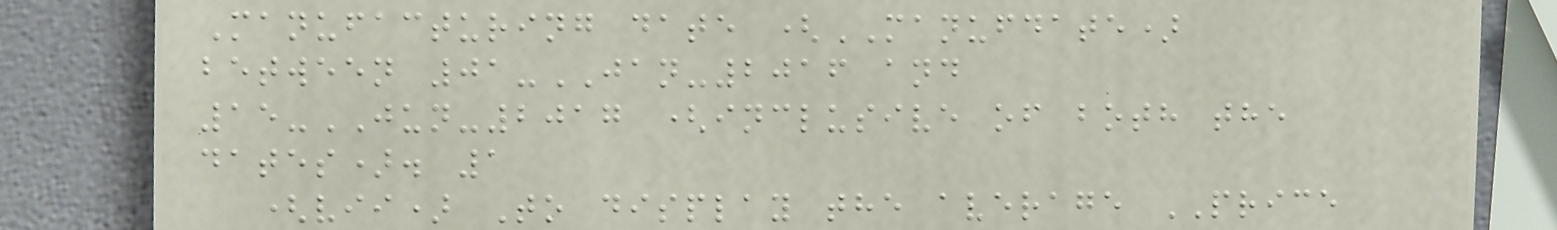Manufacturing date (MANUFDATE)
between 01-JAN-2016 and
15-JUN-2017 (inclusive of both the
dates). 1
(vii) To display the average PRICE
